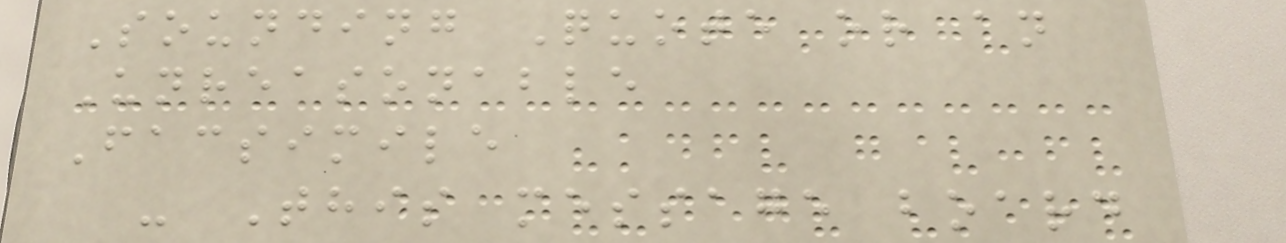Sounding Quote or an
Unreasonable
Facsimile
- This message board
